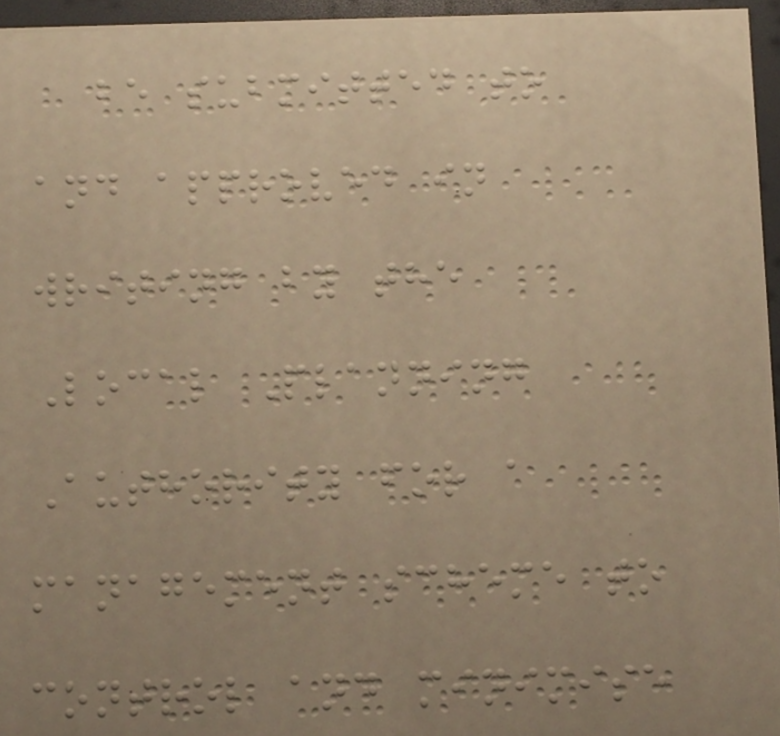be submitted to
and approved in
writing by the
Local Planning
Authority for a
management scheme to
control and minimise
